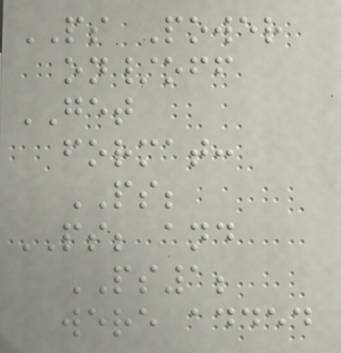PS Power
on/off
GET
format:
PS;
PS; and
PS1;
were added
